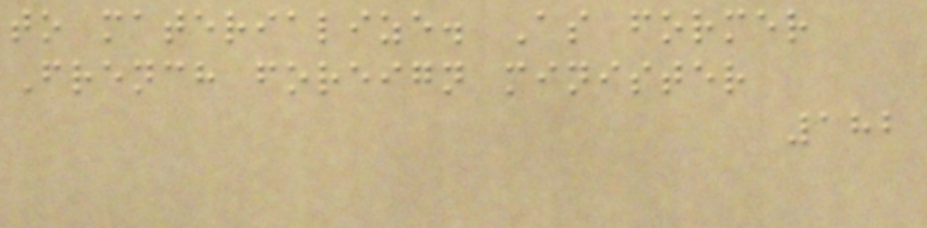to materialize. As former
French foreign minister
182
